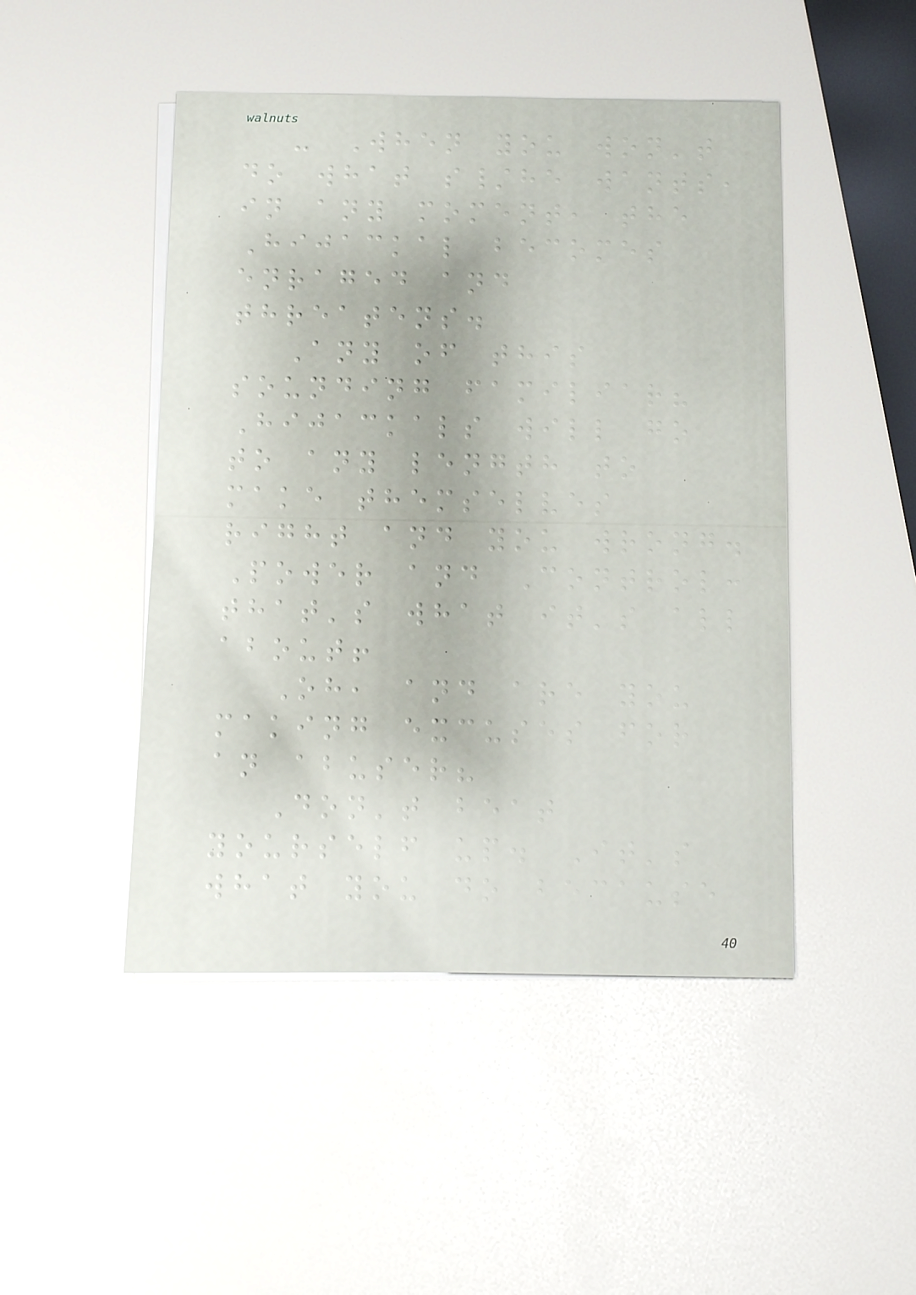- When you won't
do what s/he wants,
in any moment, the
Hijackal becomes
enraged and
threatens.
Any of this
sounding familiar?
Hijackals will go
to any length to
make themselves
right and you wrong.
Power and Control:
that's what it's all
about!
Oh, and are you
making excuses for
an abuser?
Don't beat
yourself up. It's
what you do because
